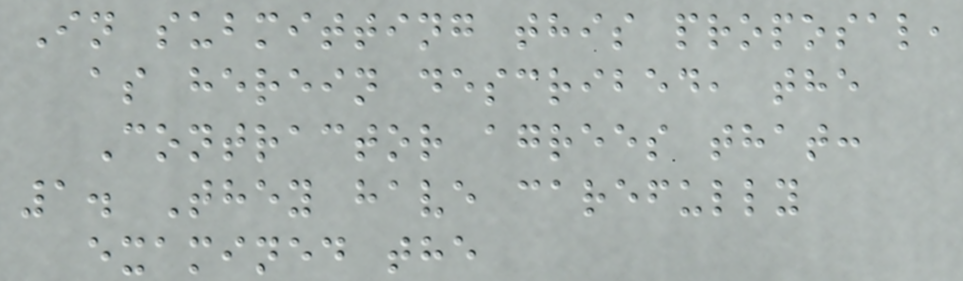In submitting this proposal,
as herein described, the
Contractor agrees that:
1. They have carefully
examined the
